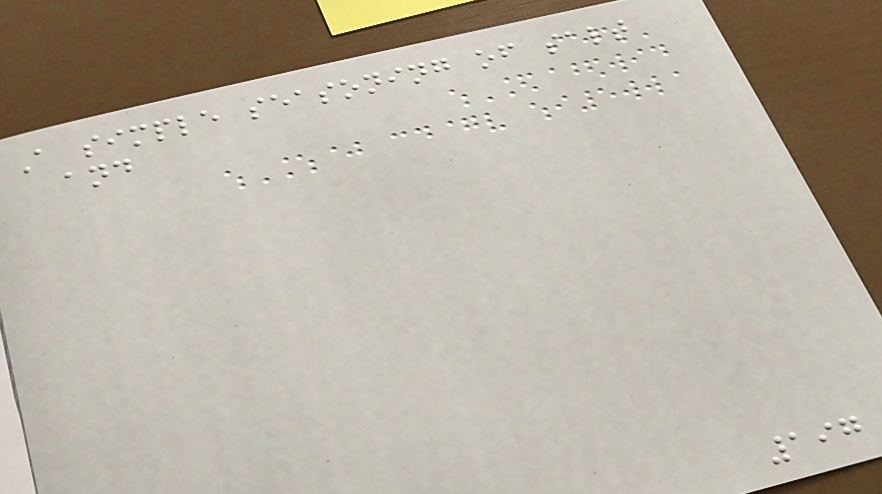A simple seasoning of salt
and
197
